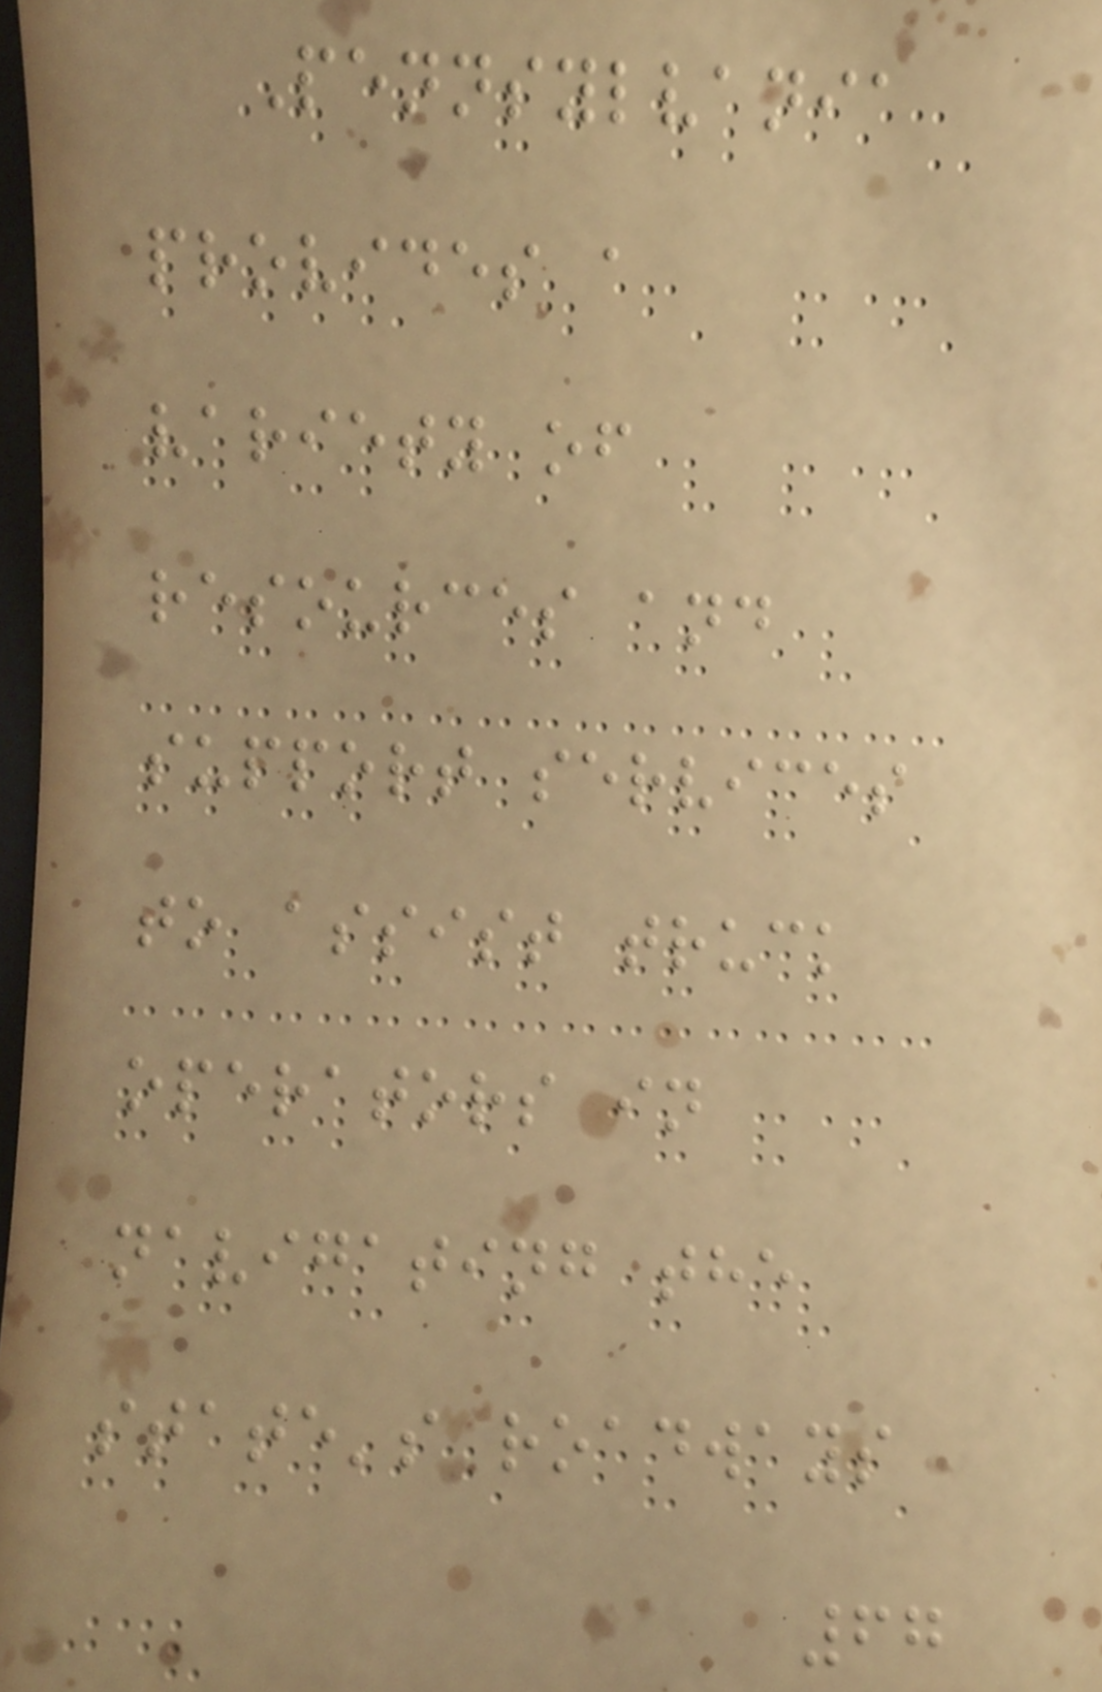Pennsylvania
provides a
variety of
resources and
support services
to assist truck
operators in
navigating the
state's roadways
67
